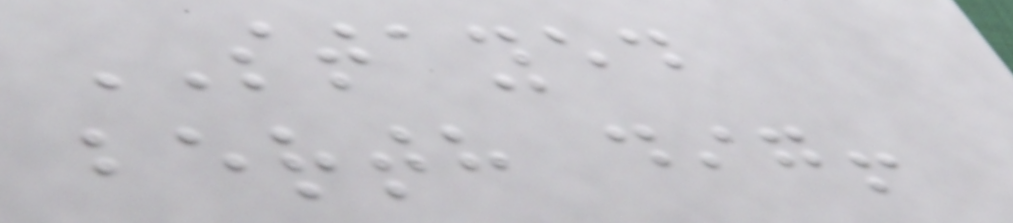STAYED
berth dig!
